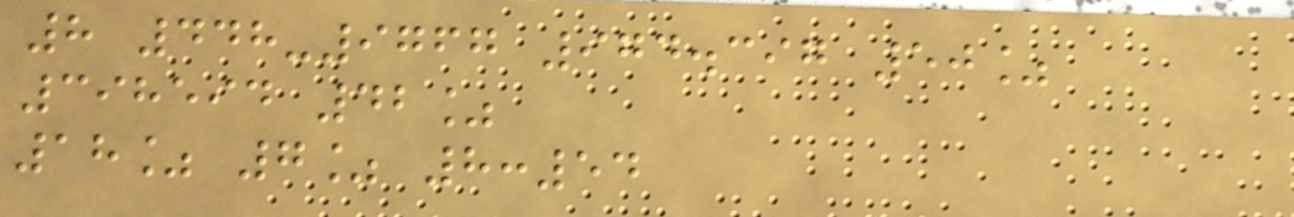8 448-9767 974.397 50%
398594 42%
18% 7% 8:54
